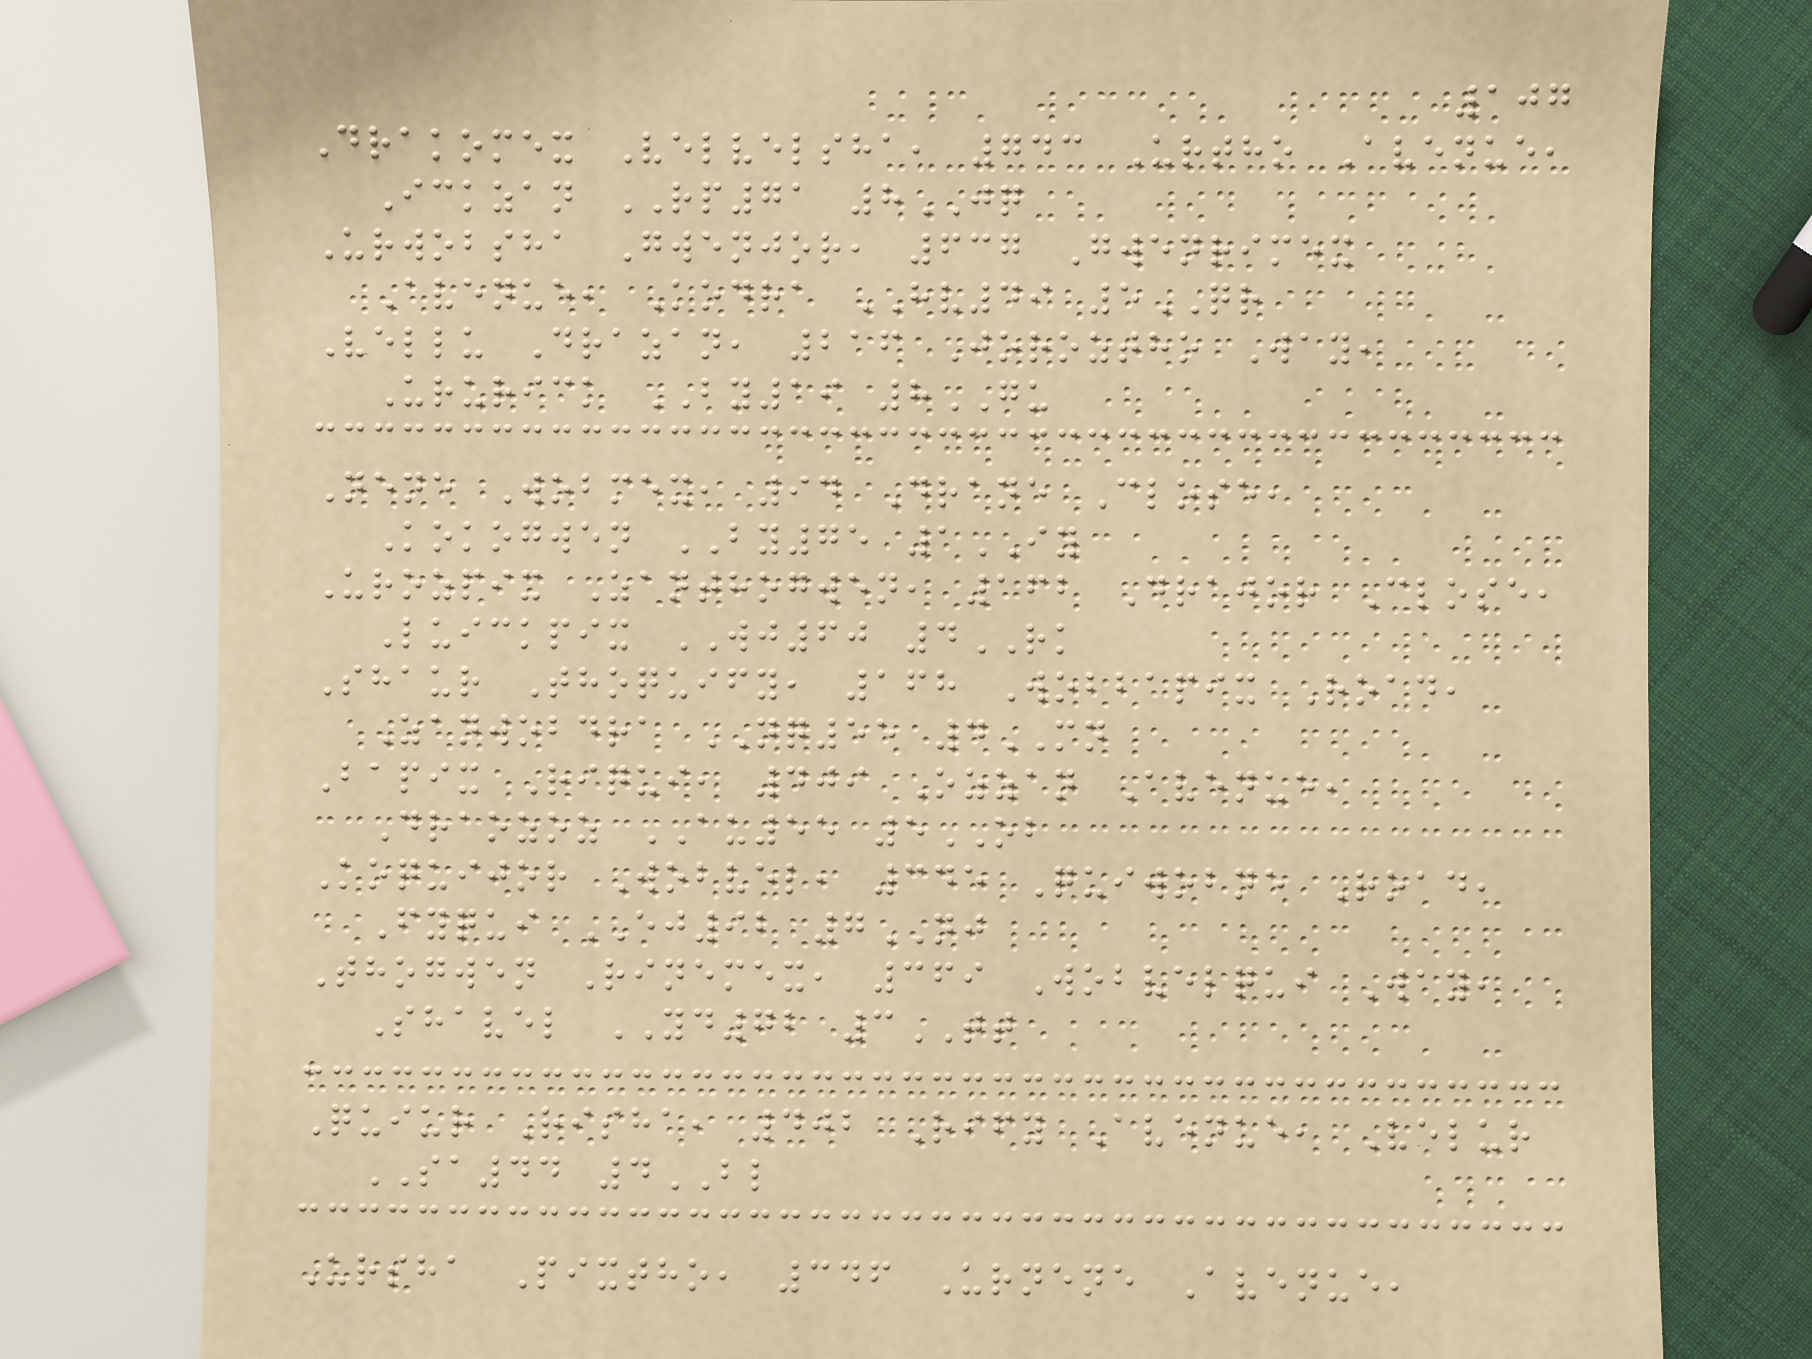107
Drakomex Velvelsha, 743 Urtho Avenue,
Ickzan RP71 8JQ
Urwobsha Gwenjor, 637 Gwenrimex
Avenue, Kodra HV49 5QR
Vellu Drazan, 216 Joroztho Way,
Ururick BY19 8GU
Nene Wobmex, 94 Drane Close,
Kokogwen BY75 1IY
Urozpix Zanthogwen, 162 Drajor Close,
Luickpix WJ60 4RK
Shaur Thoquify, 168 Wobbapix Road,
Zanwobdra NQ55 4MN
Bapix Riqui, 409 Ozzan Avenue,
Draozoz AU55 5OB
Koquijor Wobvel, 345 Quiwobne Road,
Fyqui EJ92 7NJ
Thogwen Rinemex, 369 Wobvelqui Way,
Shavel YD72 3TT
Quiur Risha, 402 Rify Avenue, Velur
SA44 4BL
Ursha Pixtho, 346 Urnene Avenue,
